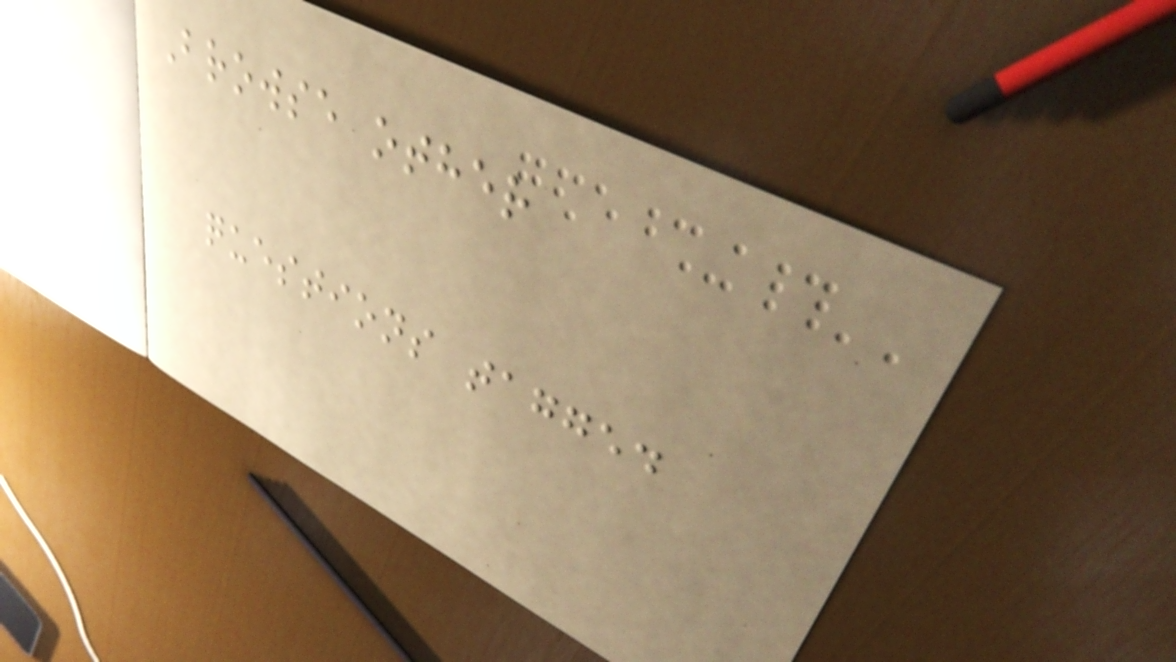Browse other
questions tagged
